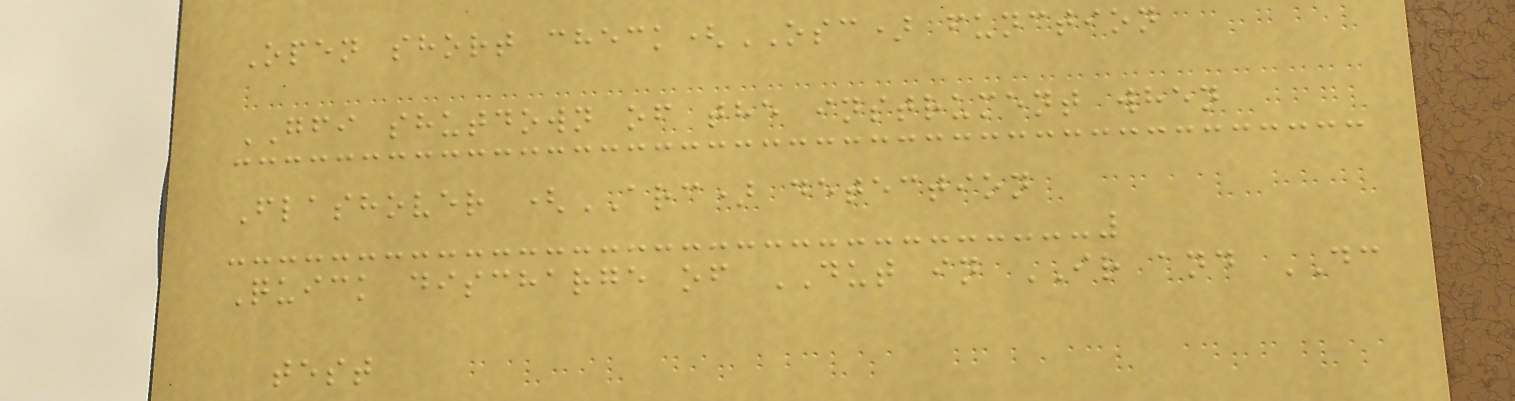Open short check(OSC) function
GFI shutdown of the instrument when
Flashover (ARC) detection
Quick discharge of DUT in IR and DC
test
